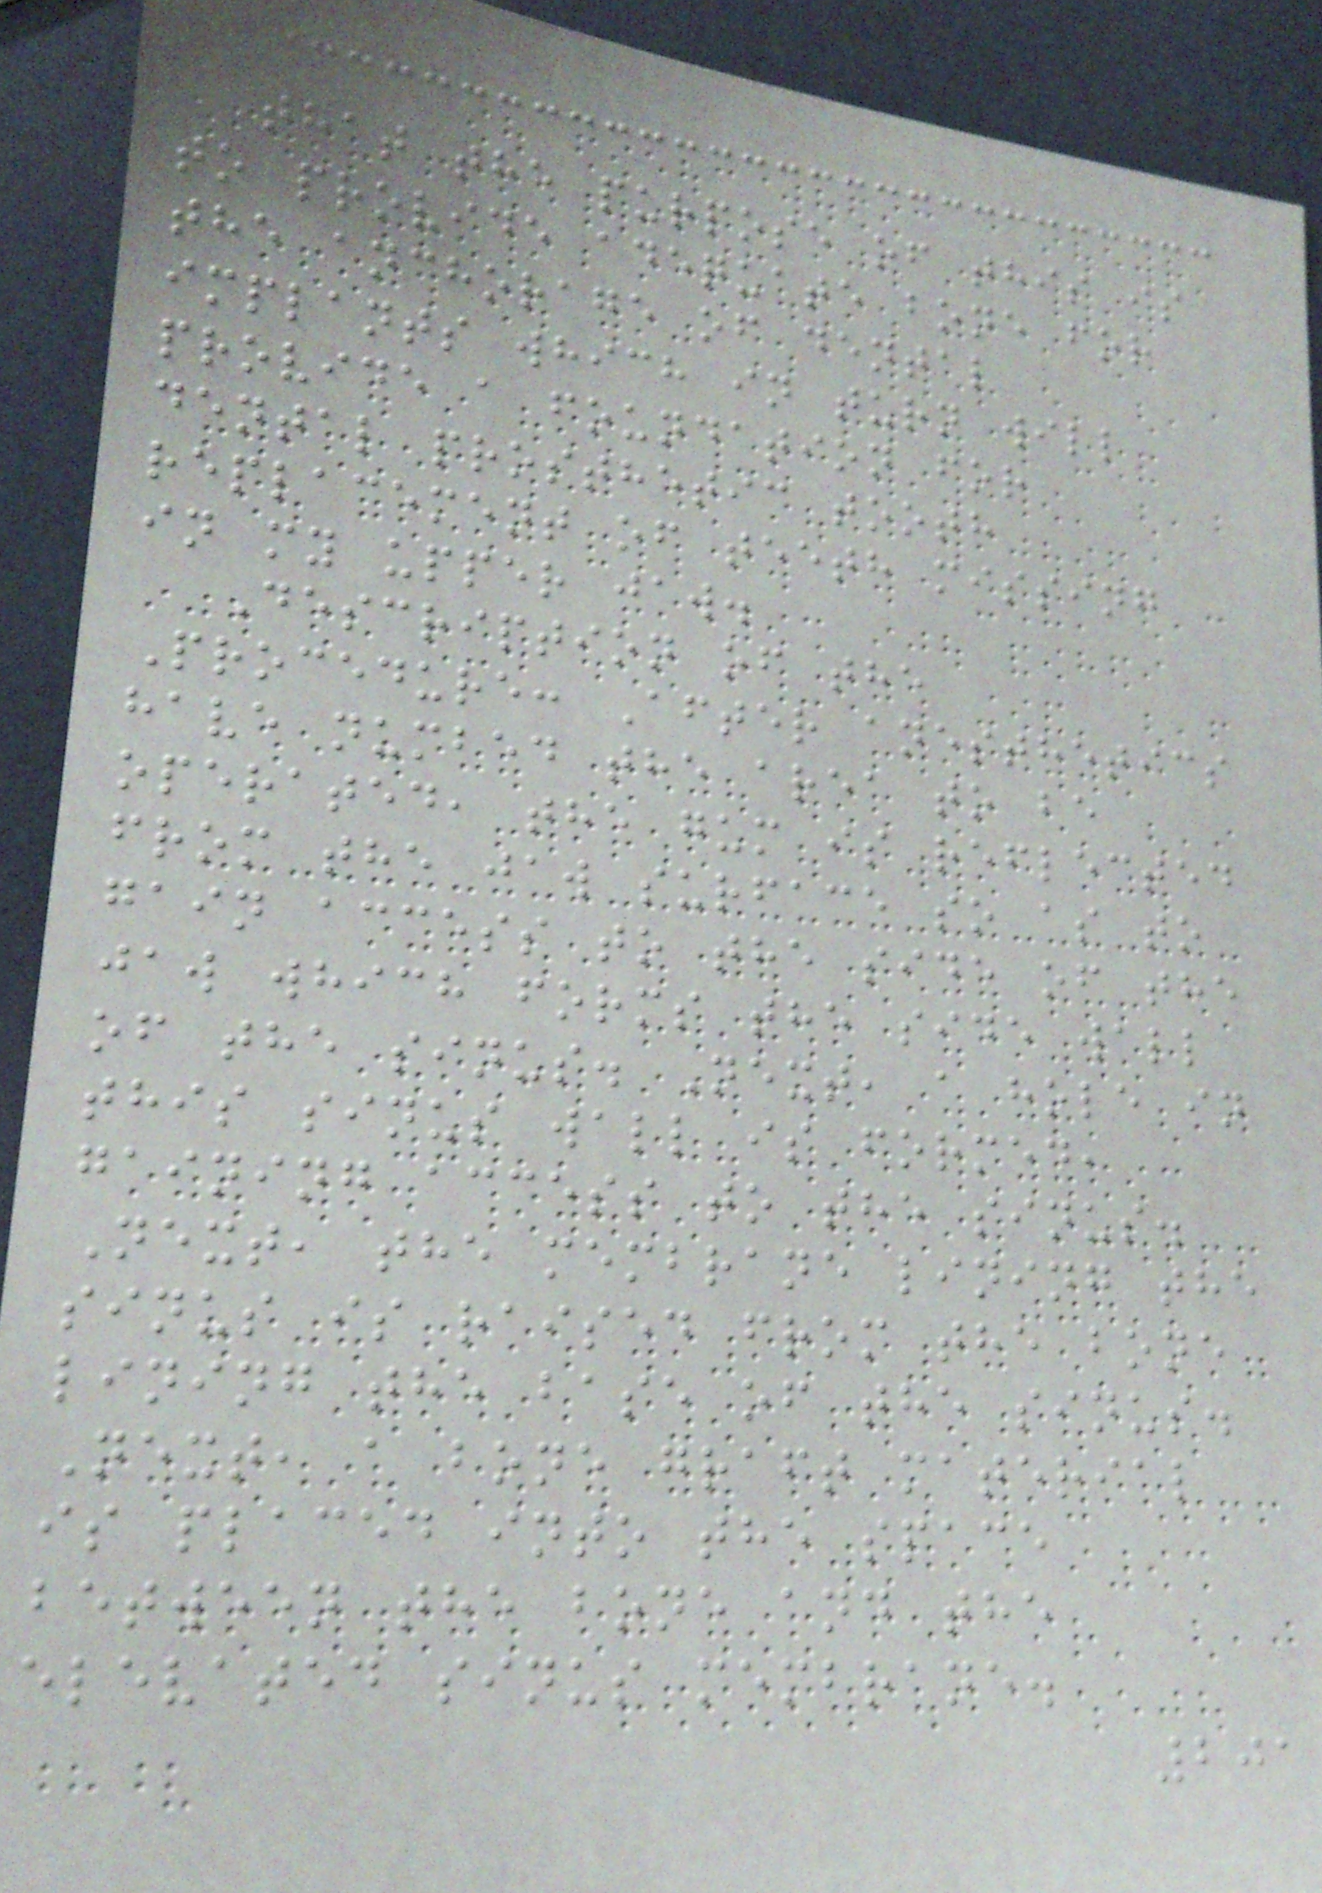that the purpose of this is
to provide adequate bone for
the anchorage of dental
implants which in turn will
provide a foundation for
dental prosthetic tooth
replacement of teeth missing
in my upper jaw.
Description of the
Procedure: After anesthetics
have numbed the area to be
operated, the gum is reflected
from the jaw surface so as to
gain access to the side of the
jaw which forms the side wall
of the sinus. Next, a hole in
this sinus wall is formed,
gaining access to the sinus.
Next, the membrane lining the
sinus is raised from the bone
lining the base of the sinus.
Next, a bone graft material
is placed into the space
between the bone and the
elevated sinus membrane.
201
